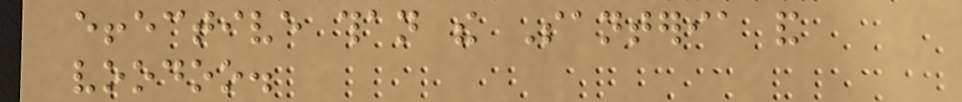effective than the Santeria and
voodoo.
